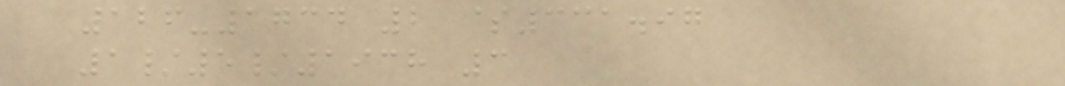126-1734 2 $331.97
1/5/1938 3
